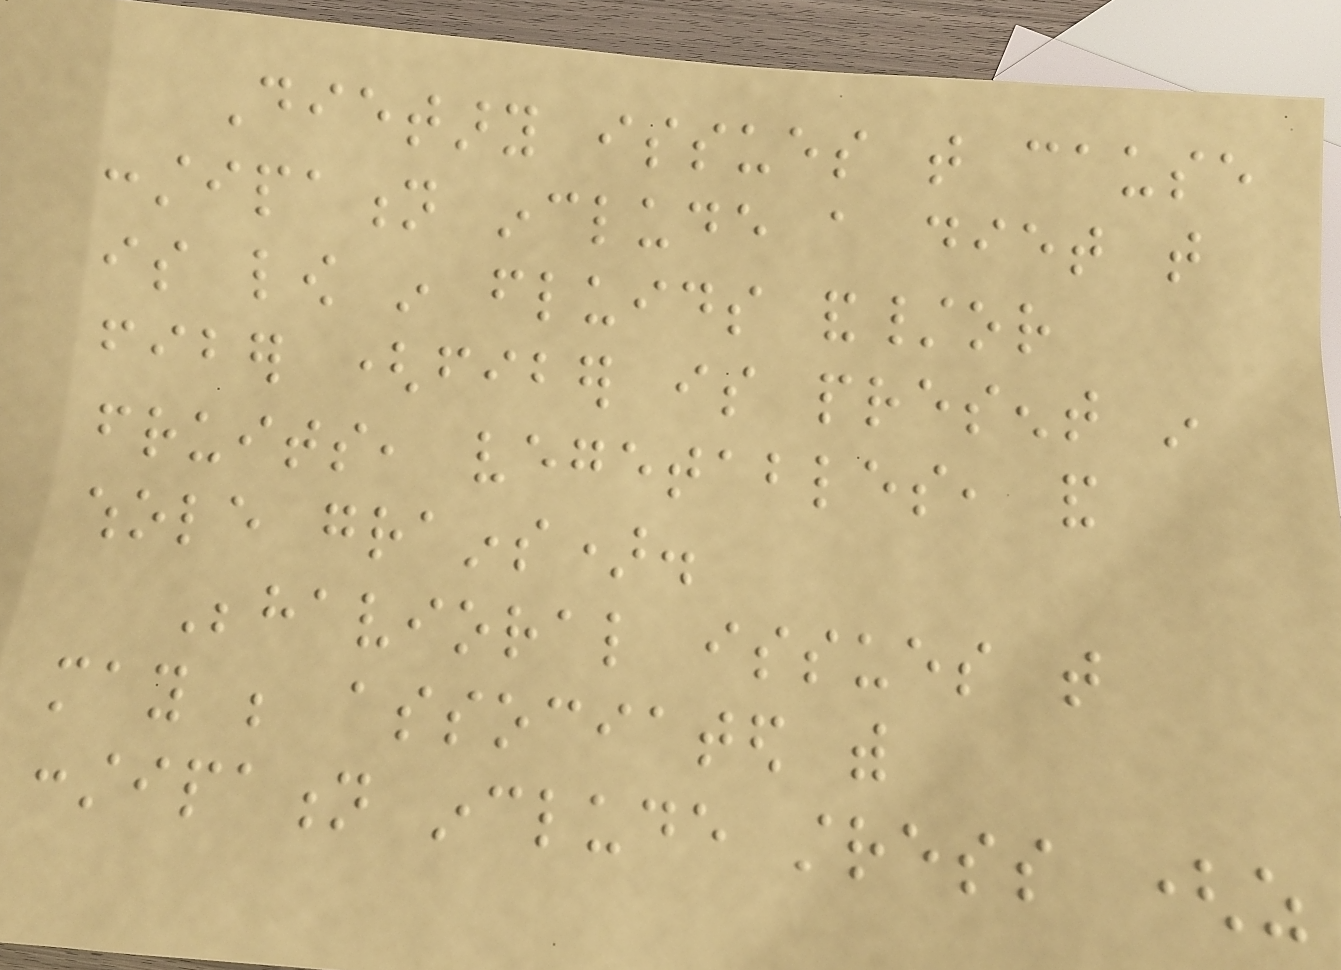Dietary issues that cause
constipation include a diet that
is low in fluids and/or
fiber (fiber is present in
fruits, vegetables, and
whole grains).
Behavioral issues that
may be associated with
constipation include stress (as
